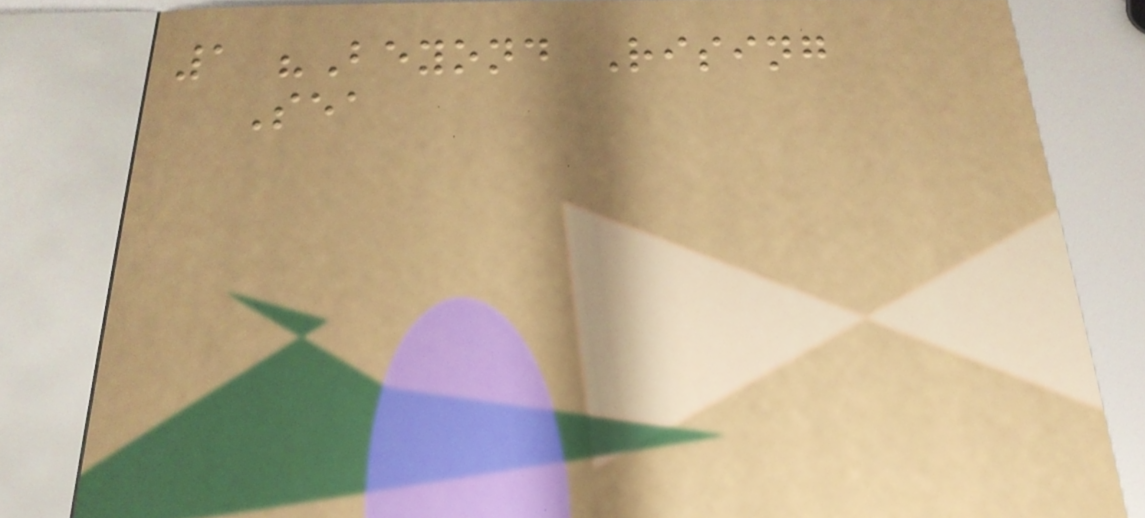1 "Beyond Rising
Sea
